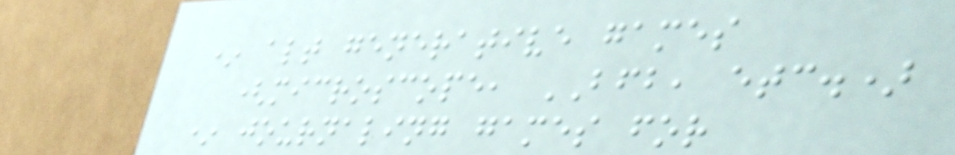* alt generative games
(microscope, BFB, etc.)
* journaling games for
